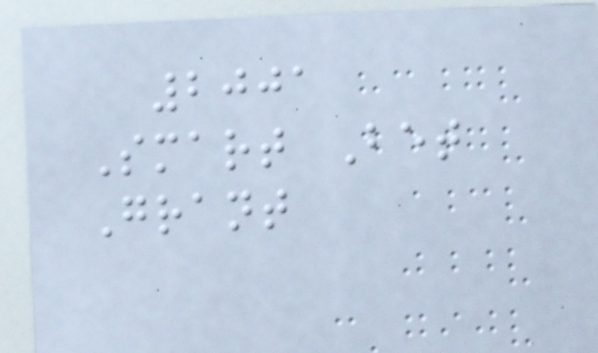2001
Smart Bet
Grant
